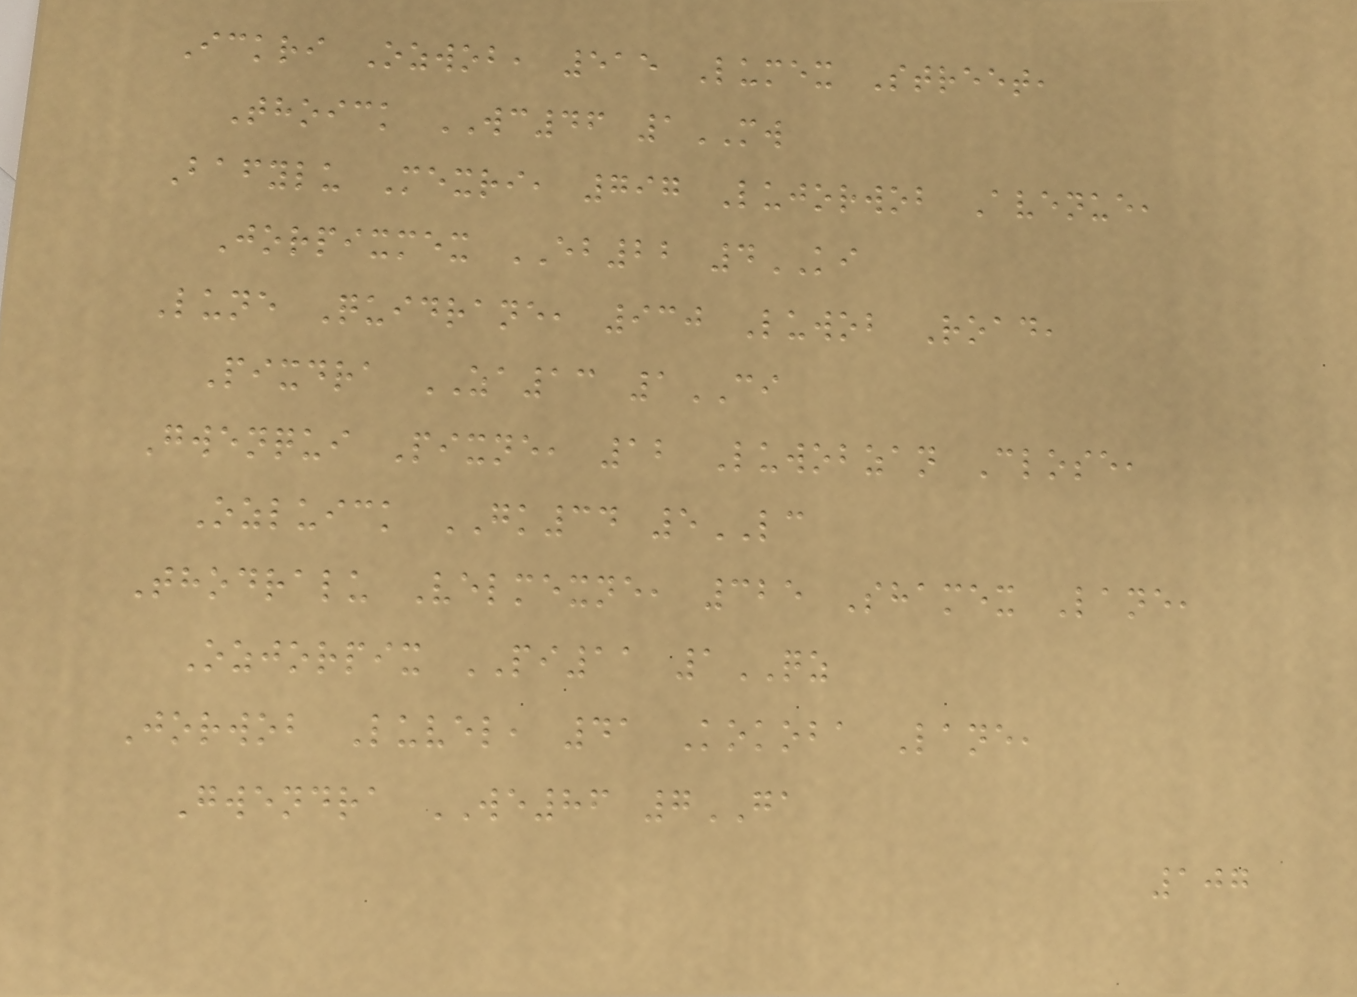Ickri Ozwob, 515 Lumex Street,
Thoick WC46 1MW
Bafylu Mexri, 797 Lujorwob Avenue,
Jorpixmex EB22 4KI
Lune Quidrane, 930 Luwob Road,
Pixdra ZA13 1CI
Gwenqui Pixne, 12 Luwobzan Close,
Ozluick GK34 5LC
Thodralu Velmexne, 325 Shamex Lane,
Ozjorpix PI11 1QZ
Jorwob Luvel, 41 Kokoba Lane,
Gwendra WE86 7GA
107
